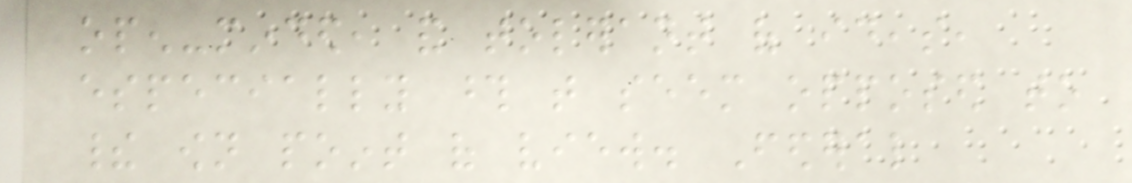open-minded, and tolerant of ideas,
especially those that seem opposed to
their own point of view. Federal
